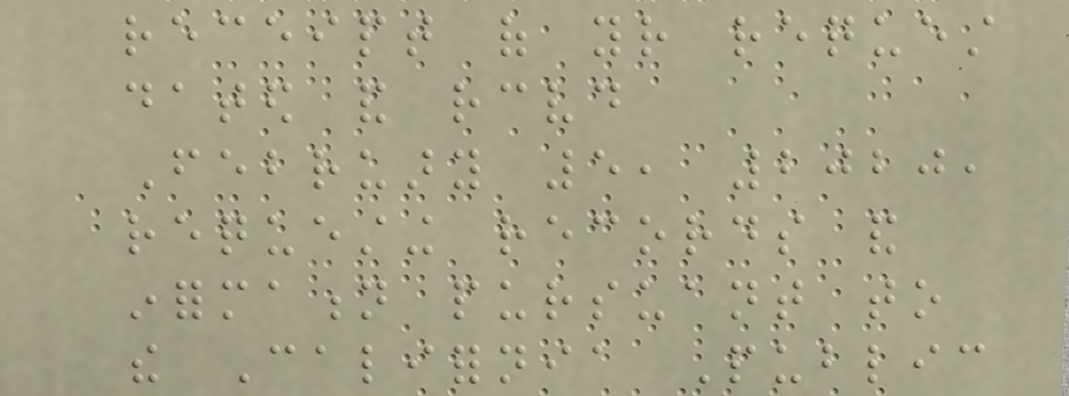receipt of your request
dated and received
February 5, 2020,
requesting records and
information pursuant to
the California Public
